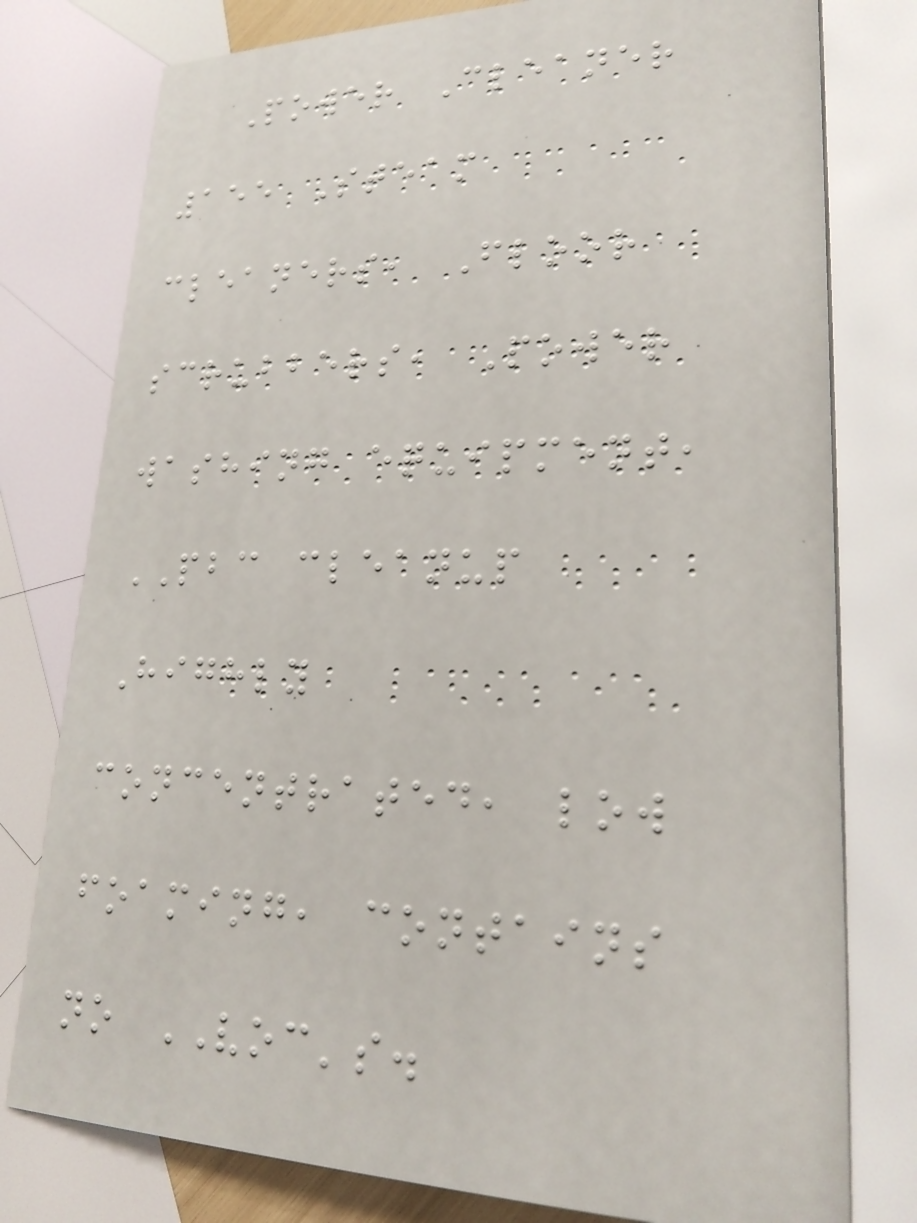Power Cleaner
155 Steam
cleaners, Floor
scrubbers, Power
washing equipment,
PBC cleanup
Highly
concentrated, low
foaming, contains
no VOC's.
